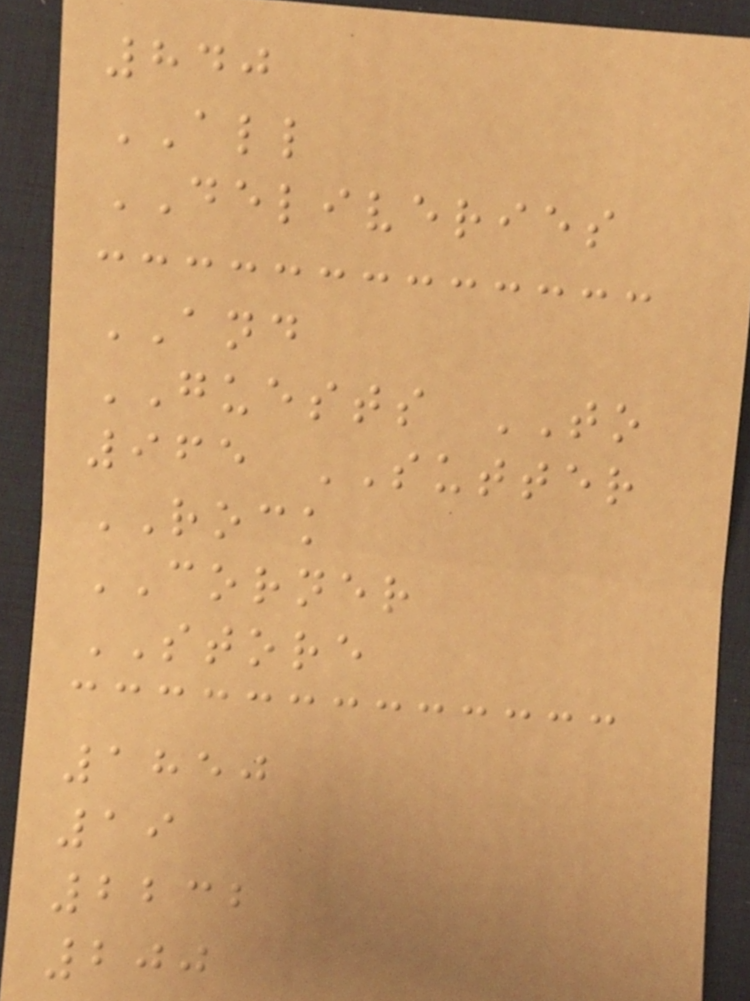840
ALL
DELIVERIES
AND
GUESTS TO
965 SUTTER
ROCK
CORNER
STORE
1850
19
2232
200
